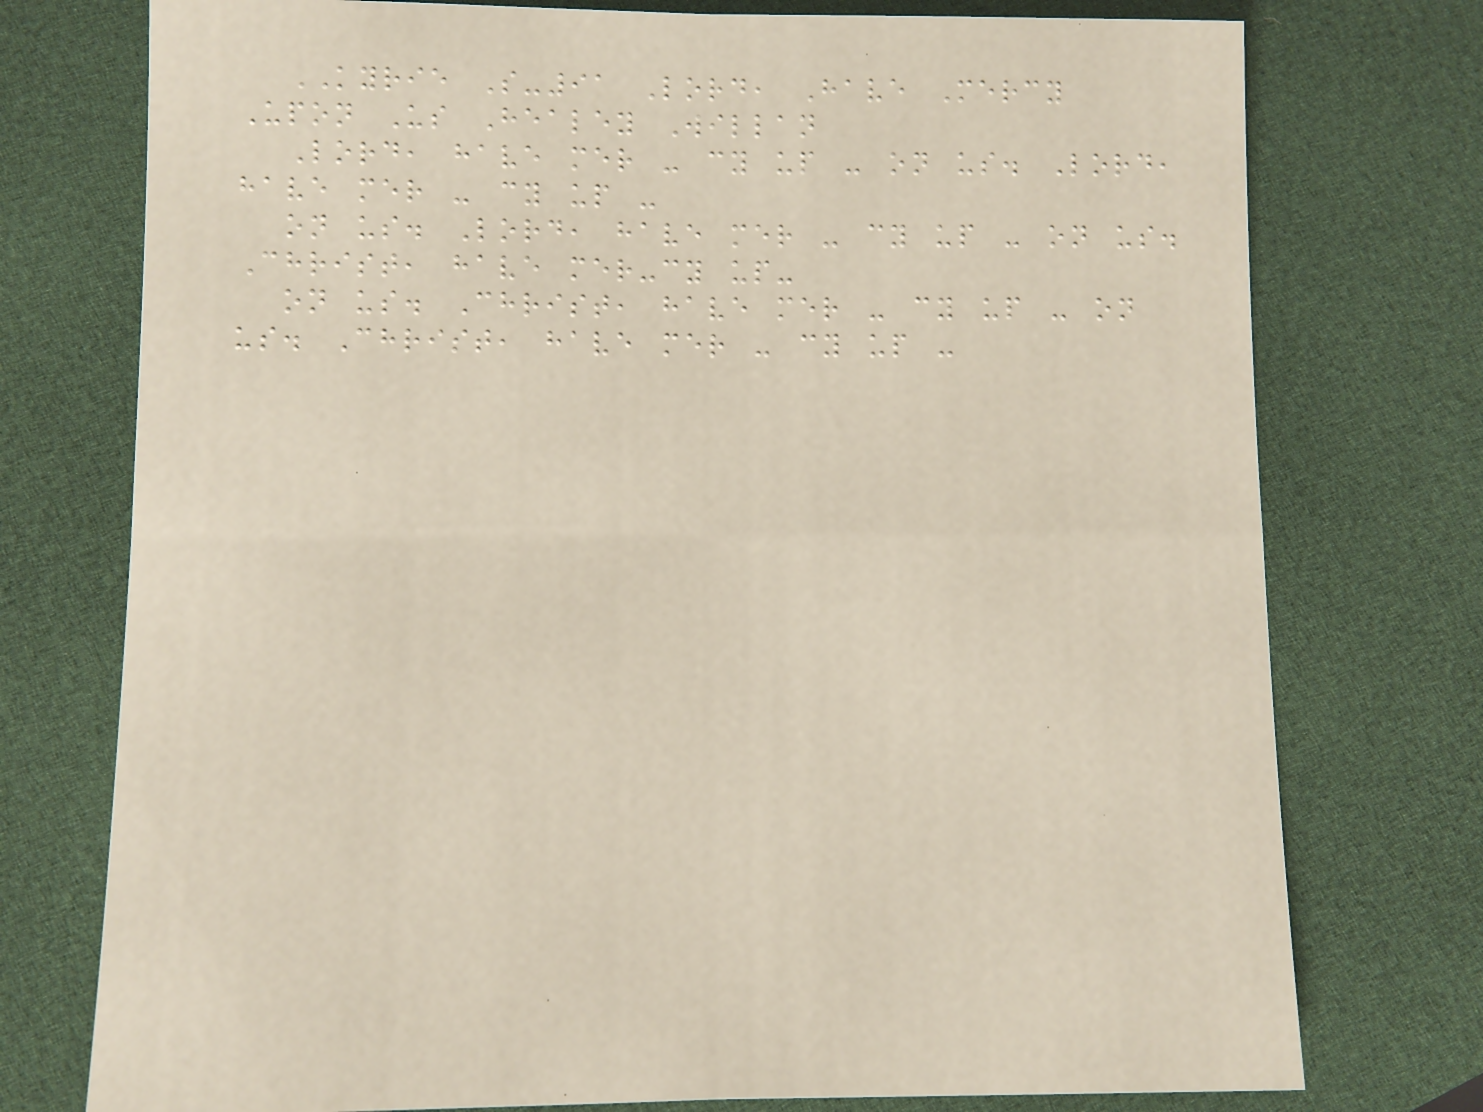KYRIE S-91 Lord, Have Mercy
Upon Us Healey Willan
Lord, have mer - cy up - on us. Lord,
have mer - cy up -
on us. Lord, have mer - cy up - on us.
Christ, have mer-cy up-
on us. Christ, have mer - cy up - on
us. Christ, have mer - cy up -
